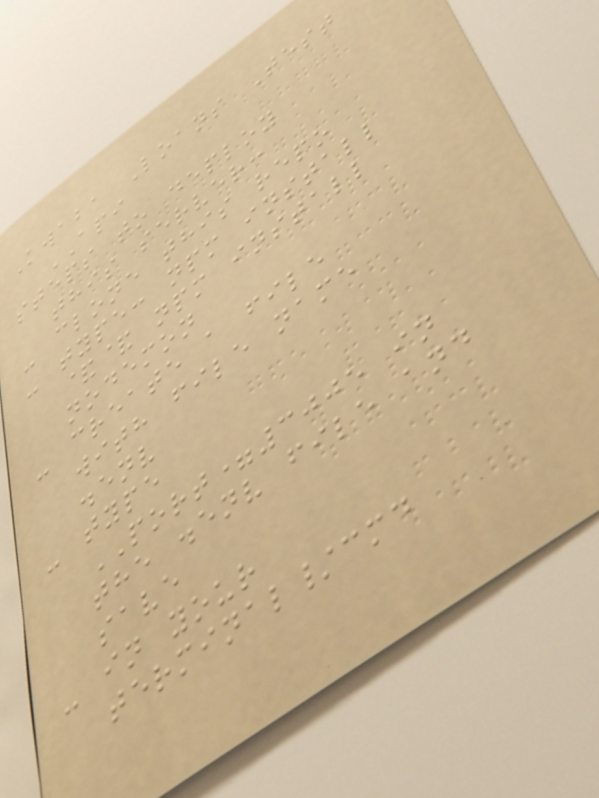Kwaba Loans Test
API
steps to deploy
this server:
- clone this repo
- type: npm install
&& npm install
nodemon
- create a file
with file name
.env
- type
PORT=3005 in
the .env file and
save
- in your
terminal/cmd
